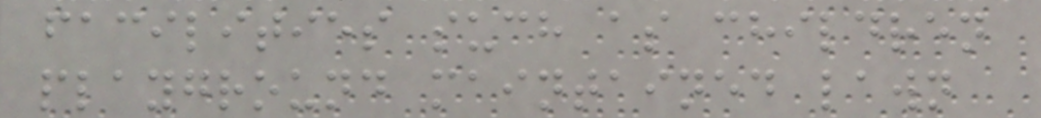facilities such as children
playground maintained lawn
